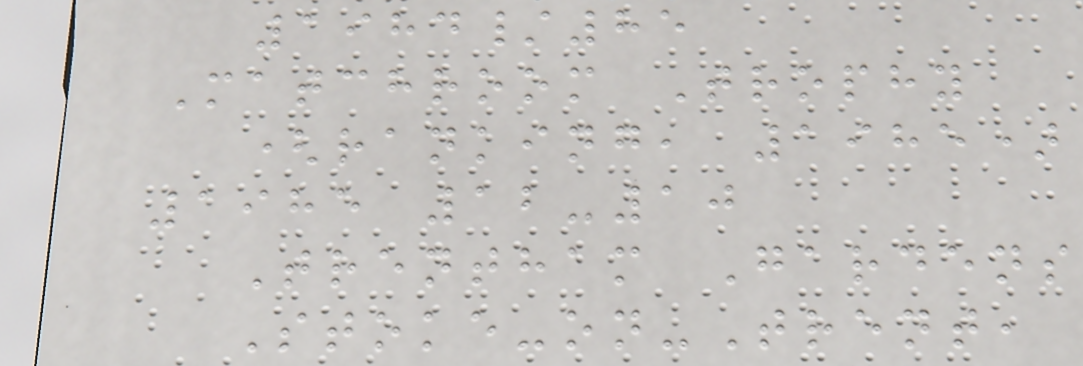1984/85
Matchroom Trophy
(ranking, 1985)
1985 12-10
Trentham Gardens
Stoke-on-Trent,
